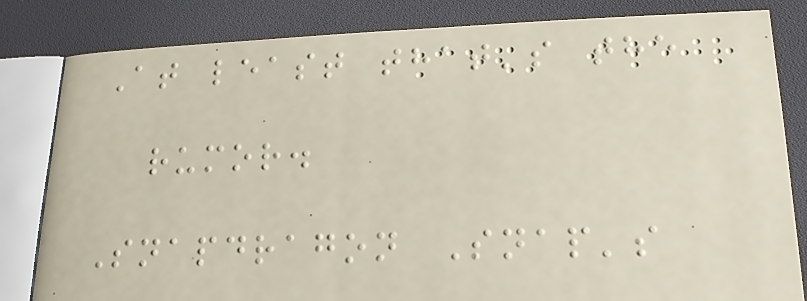At least that's the
rumor.
Snapdragon Snap's
